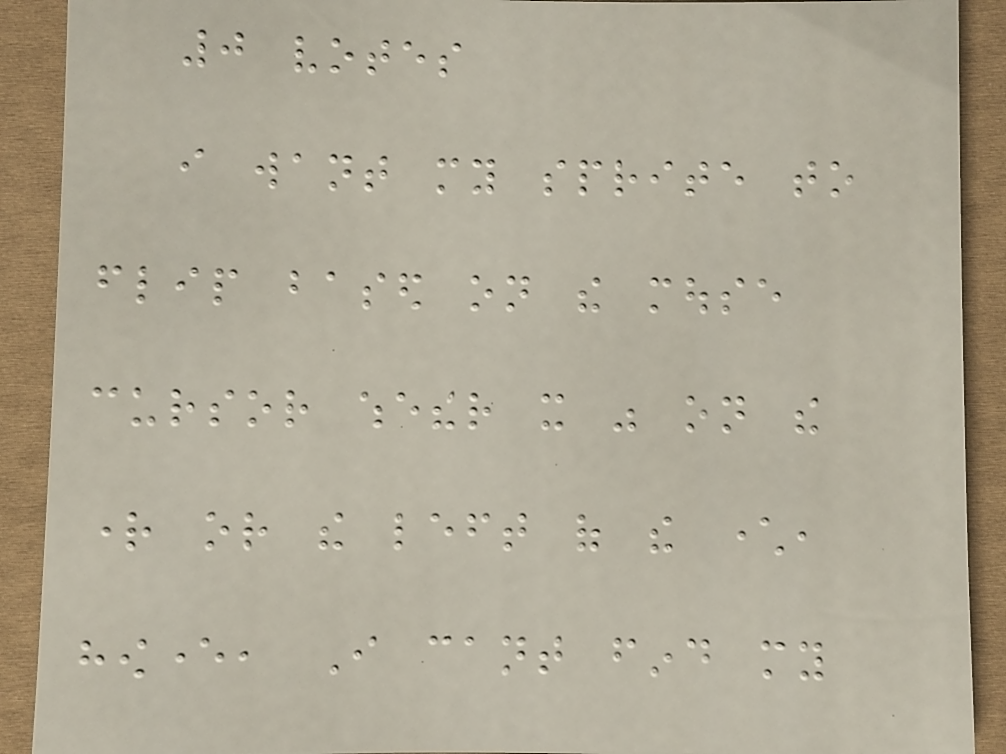0 votes
i want my sprite to
flip based on the mouse
cursor whether it was on the
right or the left of the character,
however, I cant find my
